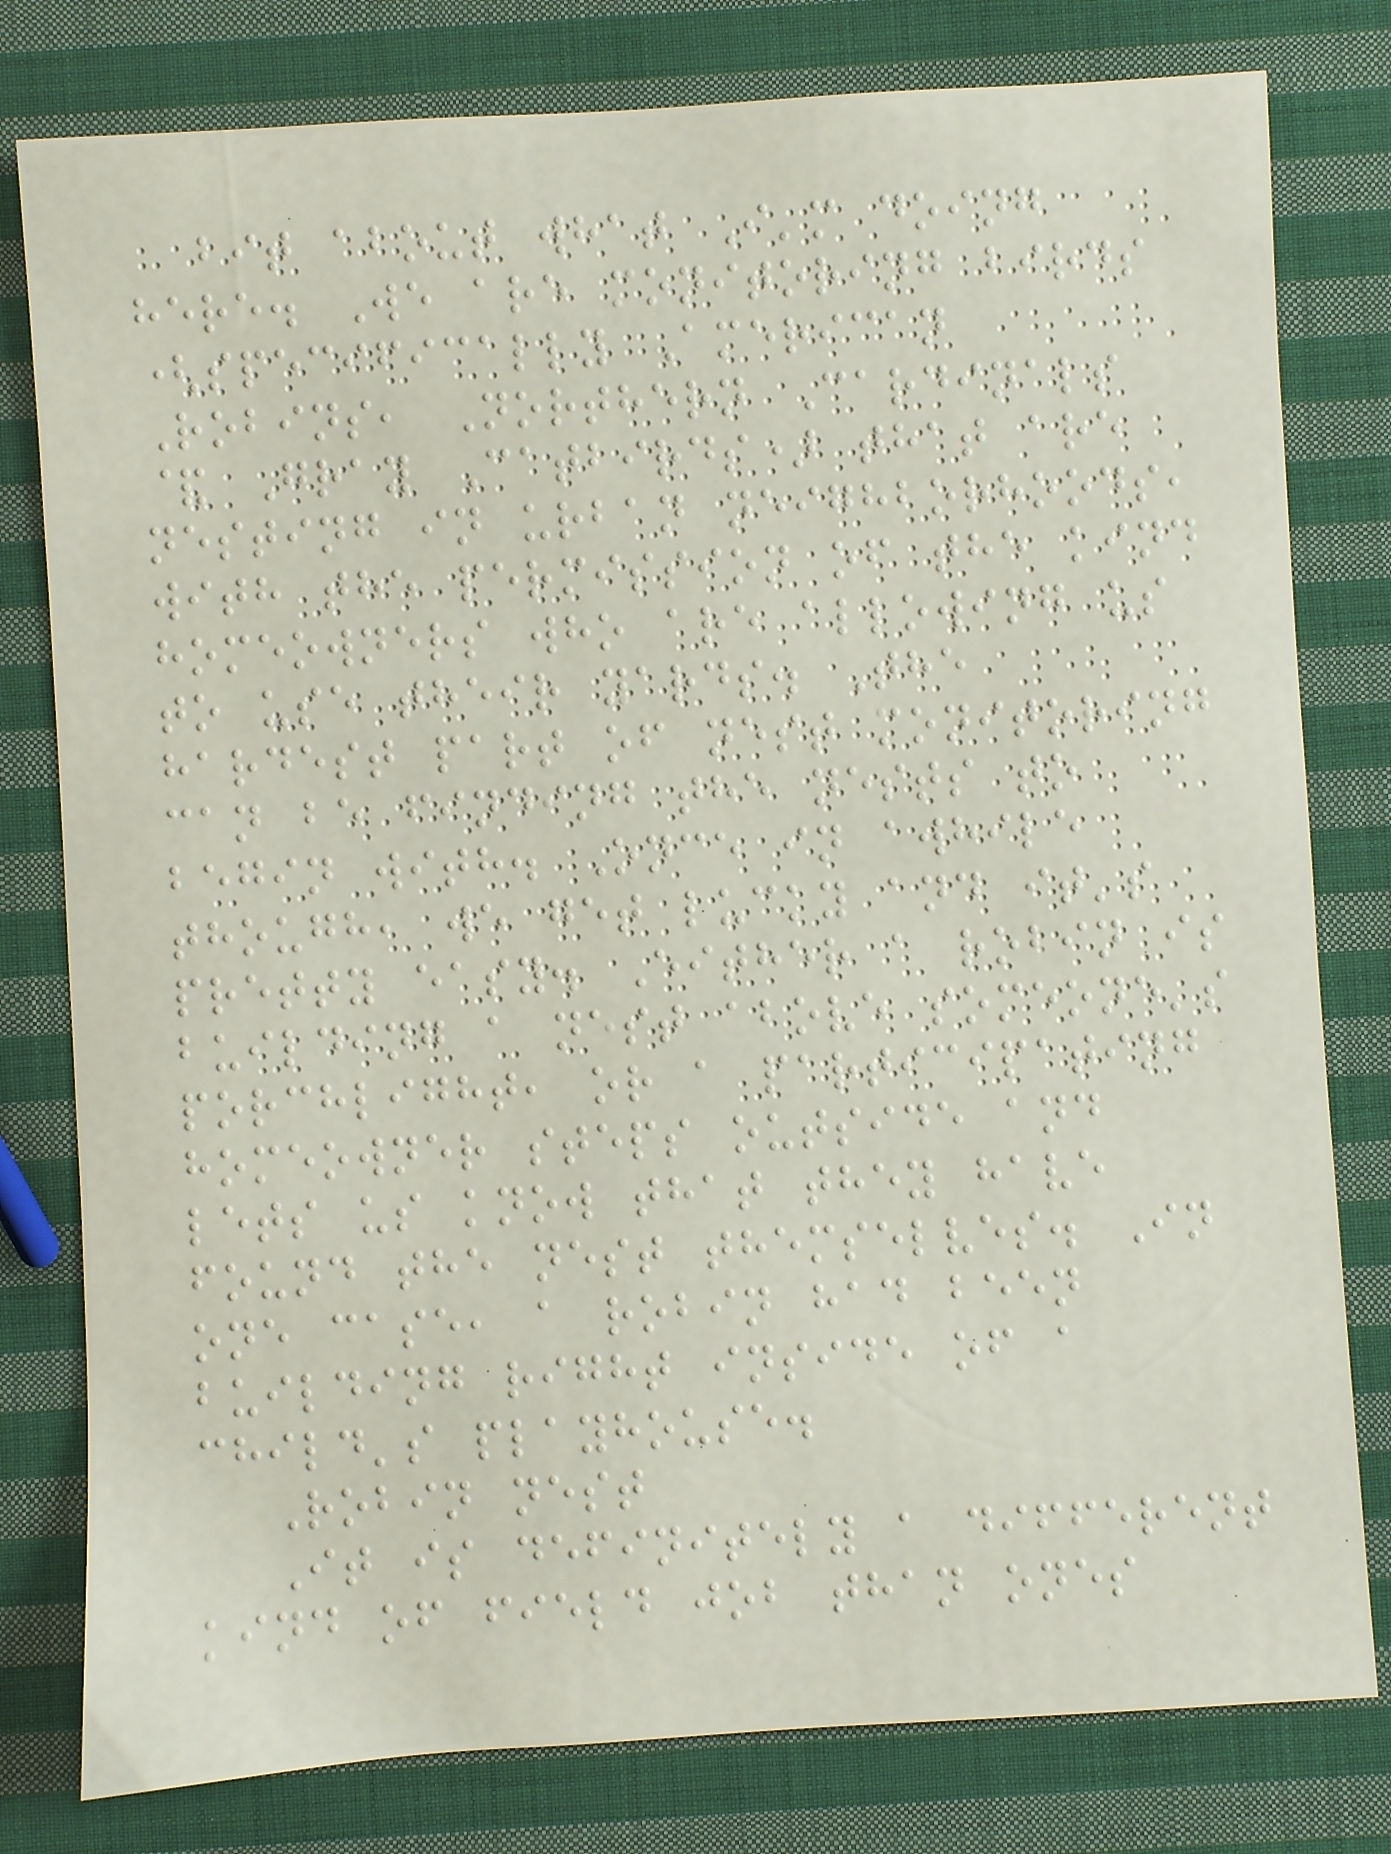bit about what I'm doing
here. We are monitoring birds
(specifically American
Robins, Northern Cardinals
& Gray Catbirds) that are
nesting in urban neighborhoods,
with the permission of the kind
homeowners who are allowing us
to use their yards. The
hardest part of nest monitoring
can be finding the nests to
begin with. Once in awhile
though, we get lucky and it's
pretty easy. Either a robin is
building a nest above someone's
porchlight, or a participating
homeowner steps outside and
lets us know that they have
found the nest themselves. In
one case, a robin had been
building right inside of a
child's playhouse.
Robin nest
It is definitely a different
kind of field job than ones
